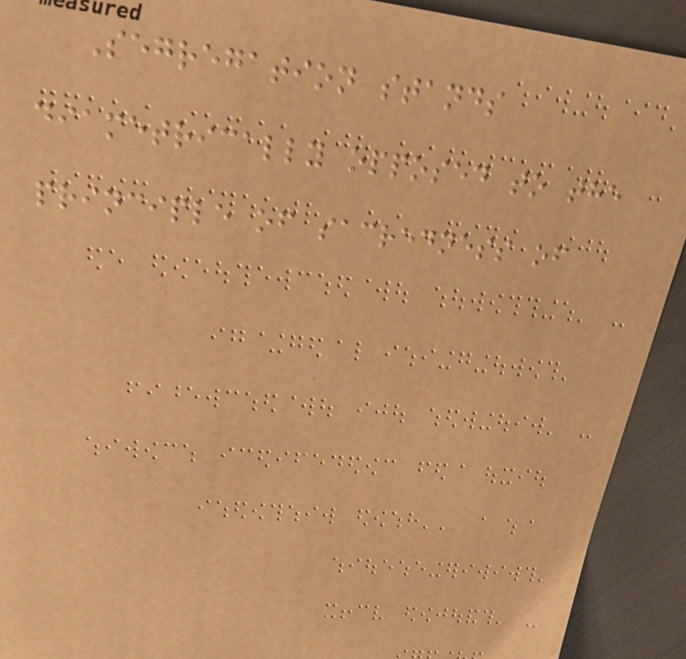Segregation stands
diametrically opposed to the
principle of sacredness of
